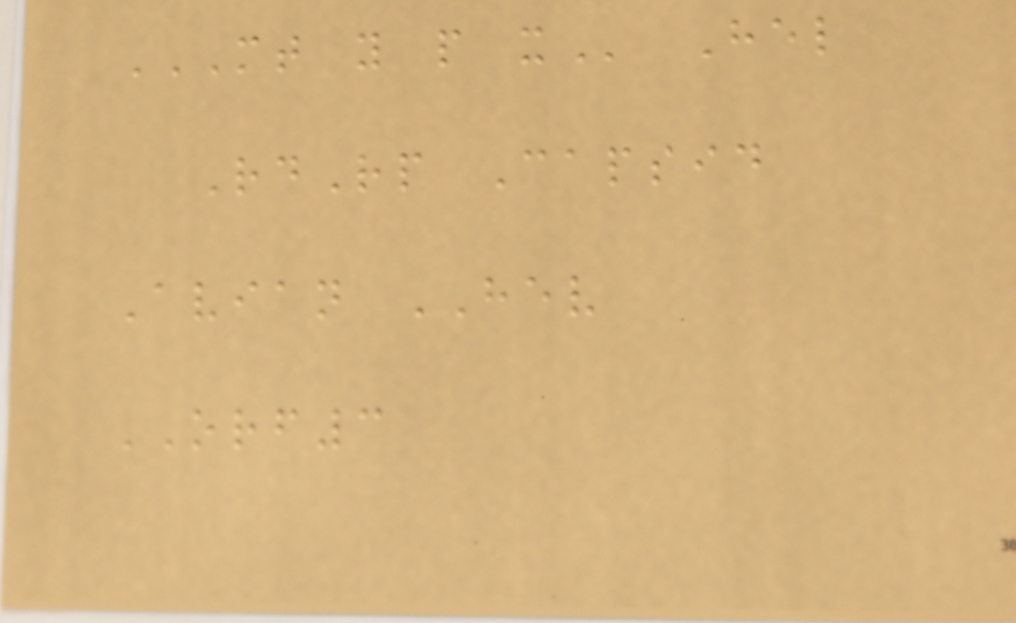MT Y P X Hel
RdRp Capsid
Avian HEV
ORF3
